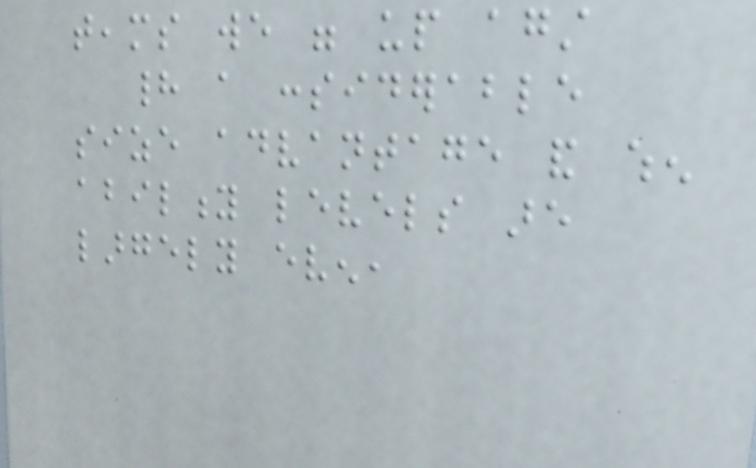teams we were up against
had a considerable
size advantage and when
ability levels are
largely even,
